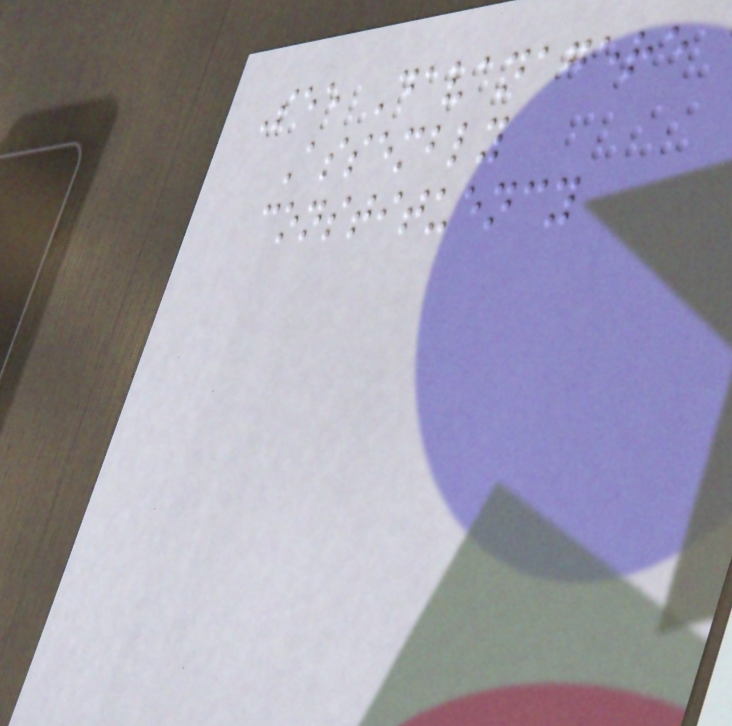See Davanagere
Assembly
constituency
